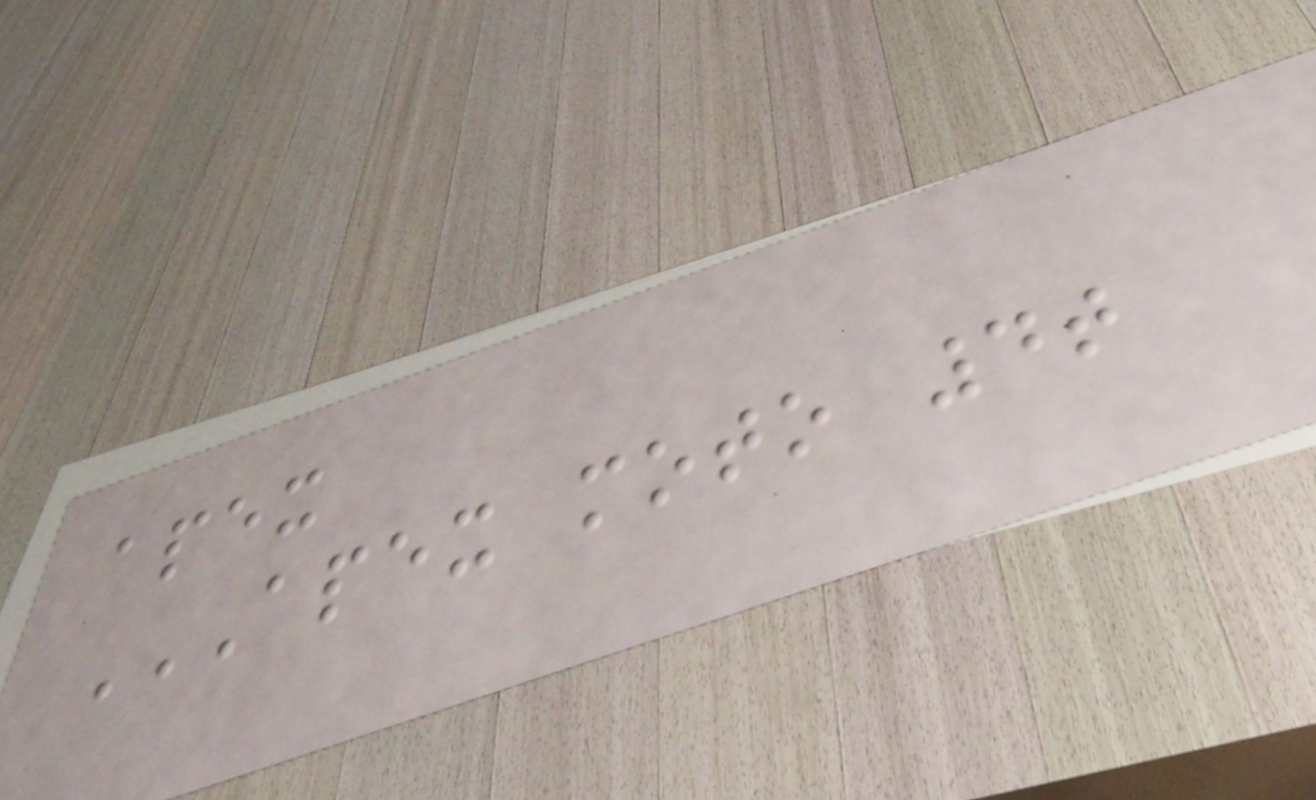apex
APEX MOTO 4T
